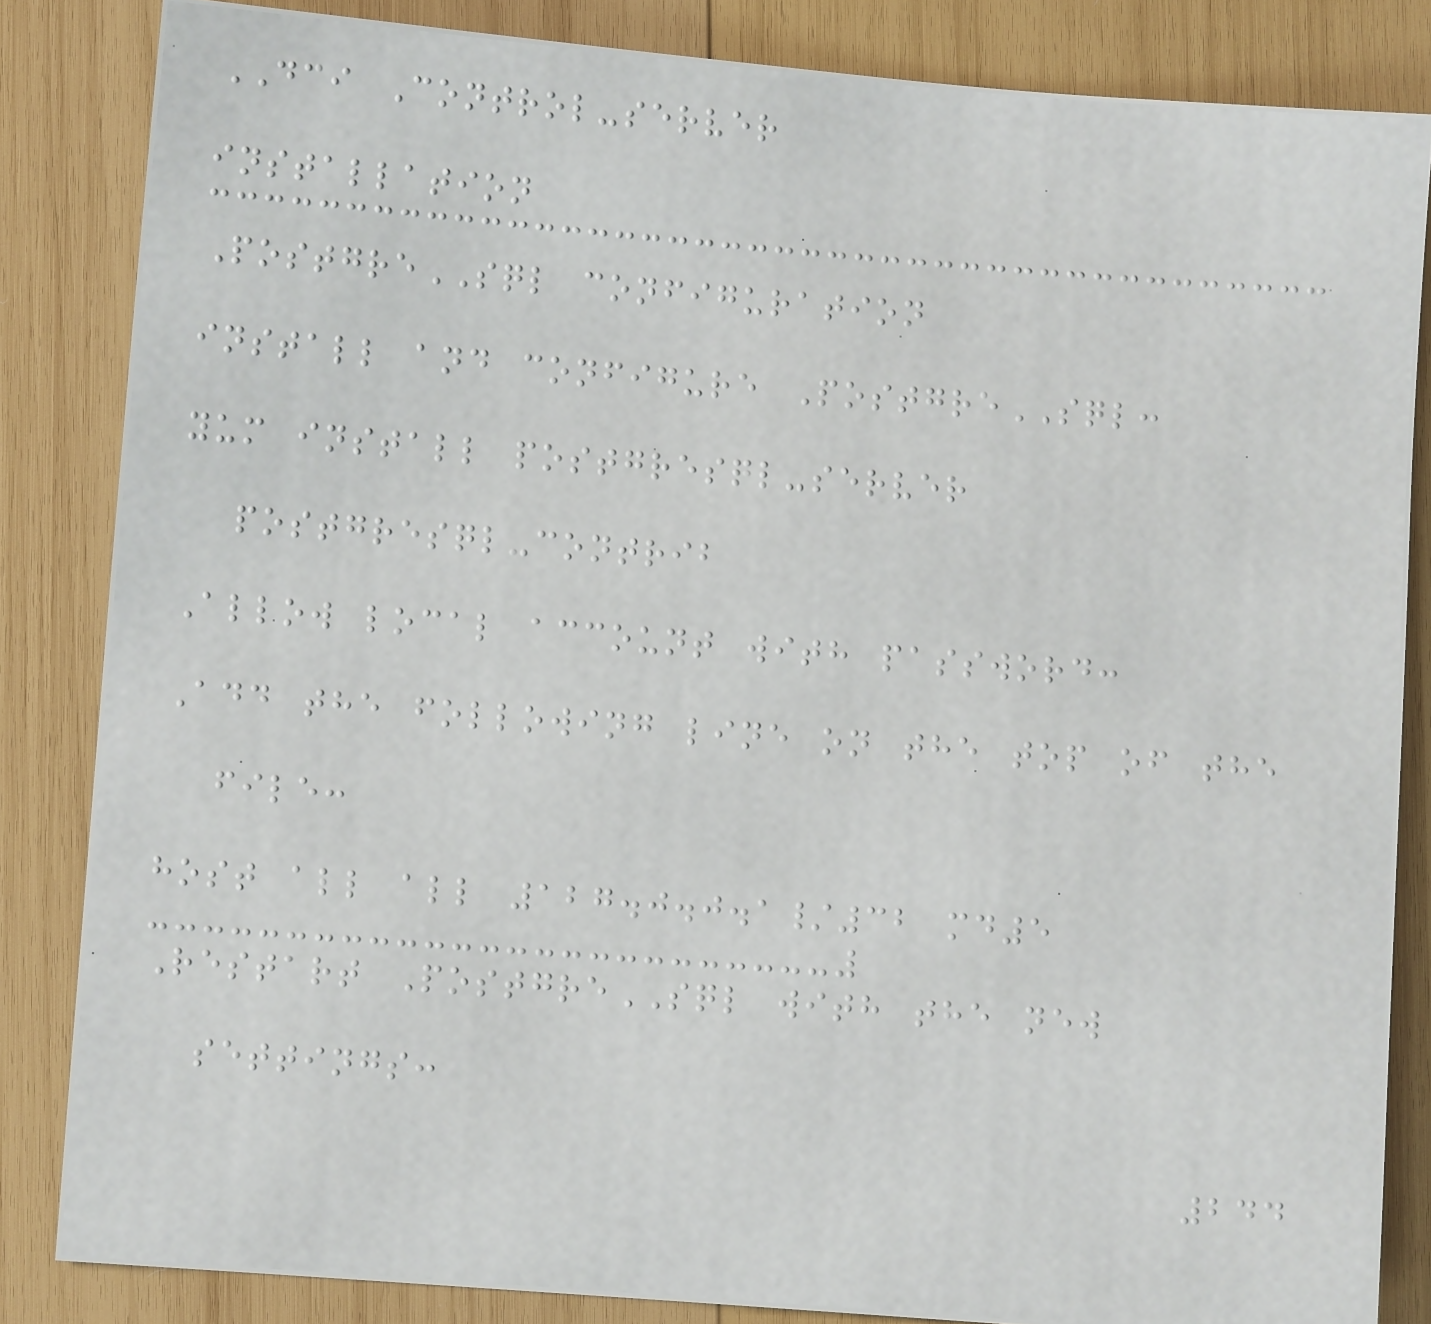DCI Control-server
installation
PostgreSQL configuration
install and configure PostgreSQL:
yum install postgresql-server
postgresql-contrib
Allow local account with password:
Add the following line on the top of the
file:
host all all 127.0.0.1/32 md5
Restart PostgreSQL with the new
settings:
244
